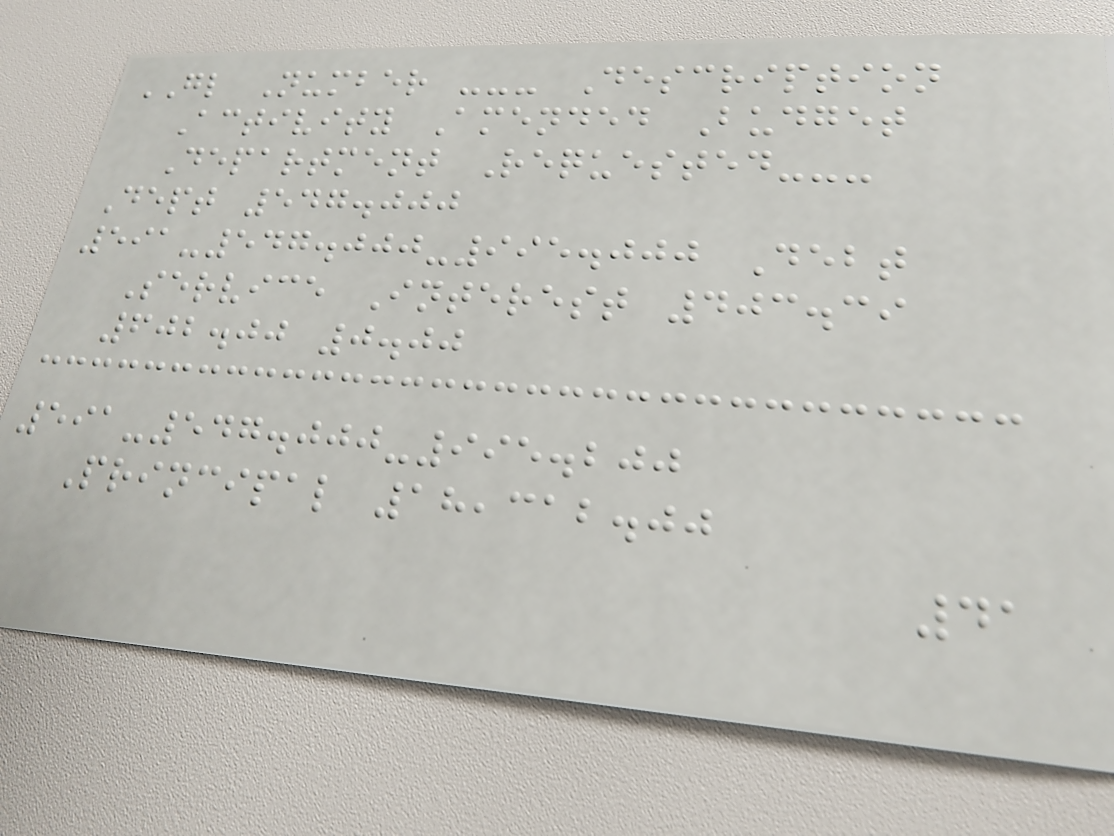GL Number --- Description
Activity Amended Budget
Department Requested---
Dept 547.000
591-547.000-995.000 Debt
Service Interest 403.39
602.00 0.00
591-547.000-995.200
Principal 18,312.00
41
